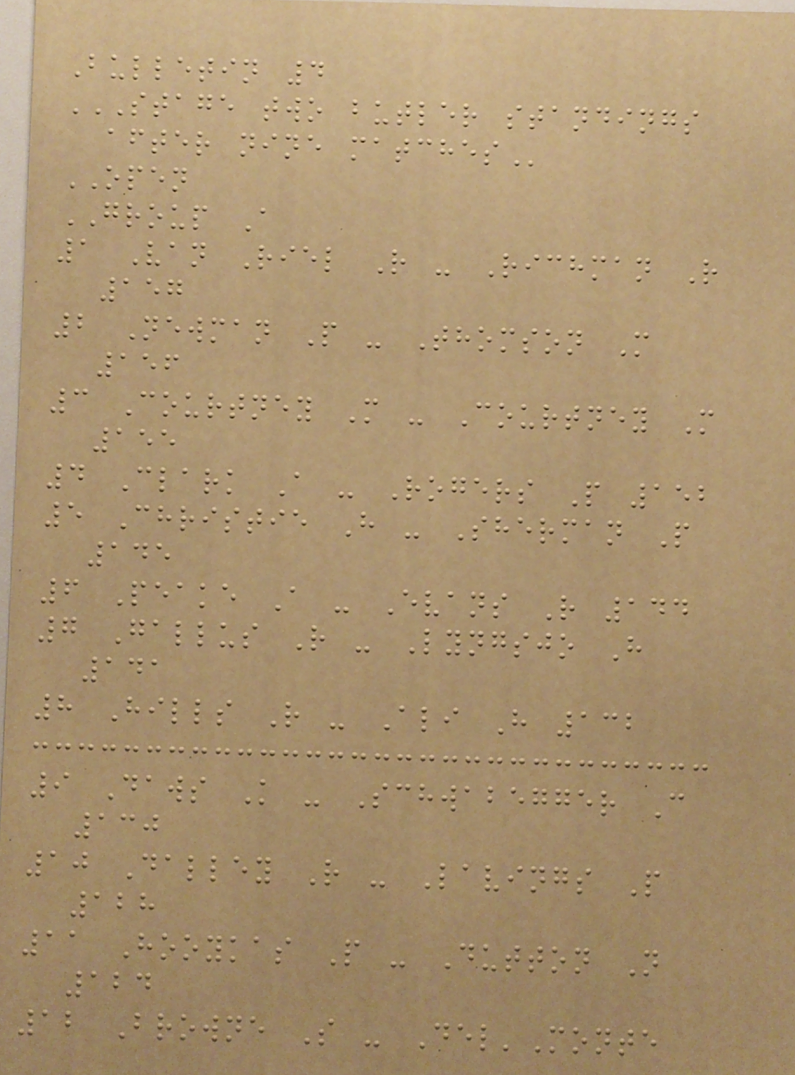Bulletin 4
STAGE TWO BUTLER STANDINGS
AFTER NINE MATCHES
OPEN
GROUP A
1 Van Riel R - Richman R
157
2 Newman P - Thomson M
156
3 Courtney M - Courtney M
155
4 Clark A - Rogers P 152
5 Christie H - Sherman P
145
6 Peake A - Evans R 144
7 Gallus R - Lyngsjo H
141
8 Hills R - Ali H 132
9 Daws K - Schwabegger C
130
10 Dalley R - Lavings P
128
11 Hooykas P - Dutton N
124
12 Browne S - Del'Monte
